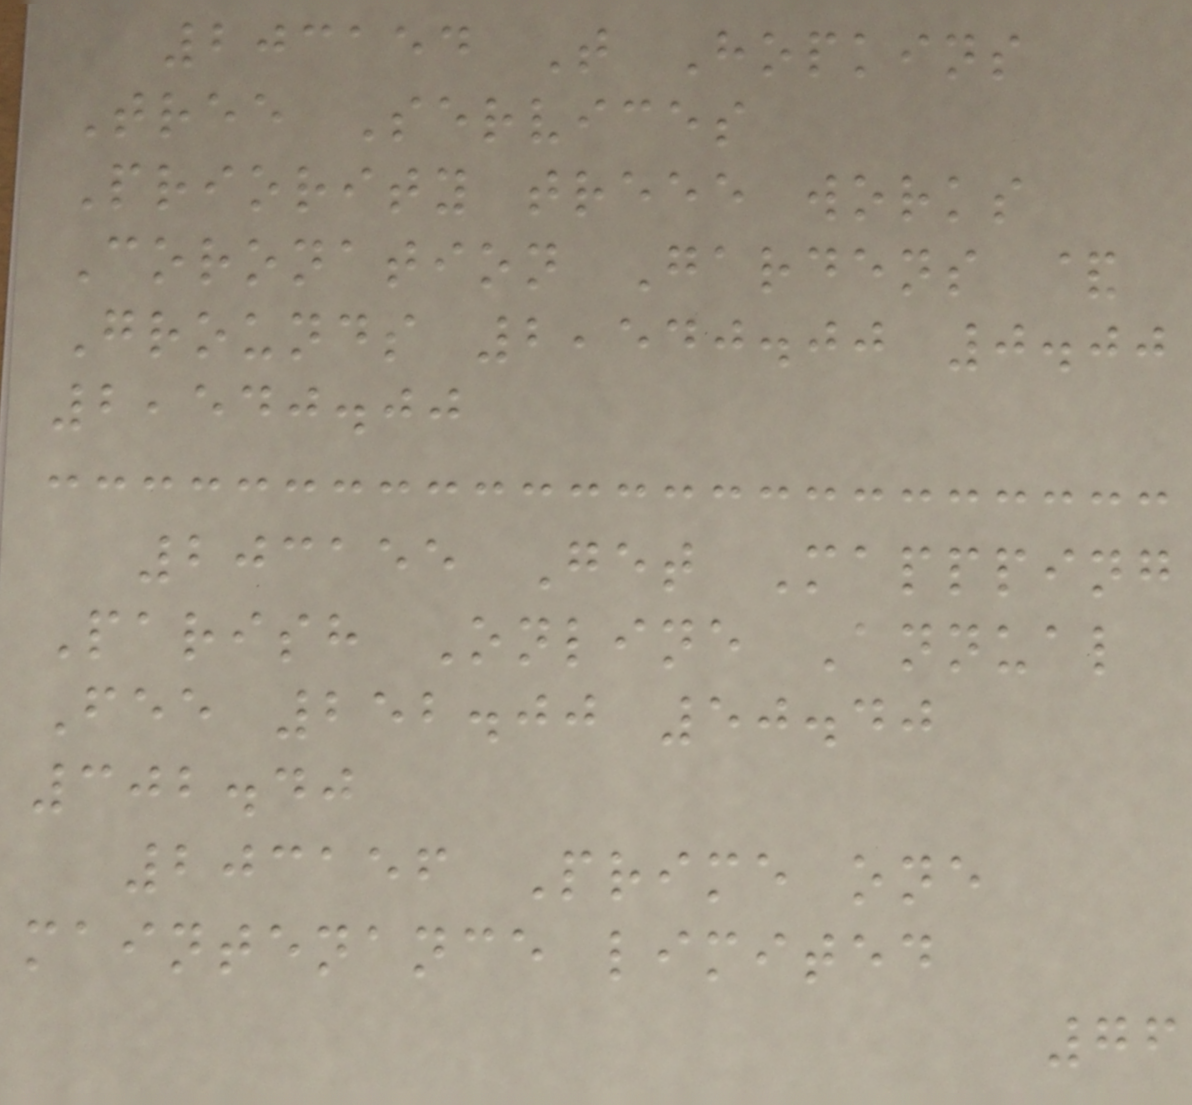203154 T Hopkins
Tree Services
Priority treee works
Coronation Gardens &
Grounds 2,540.00 0.00
2,540.00
203155 Get Mappping
Parish Online Annual
Fee 252.00 50.40
302.40
203156 Prime one
maintenance limited
76
